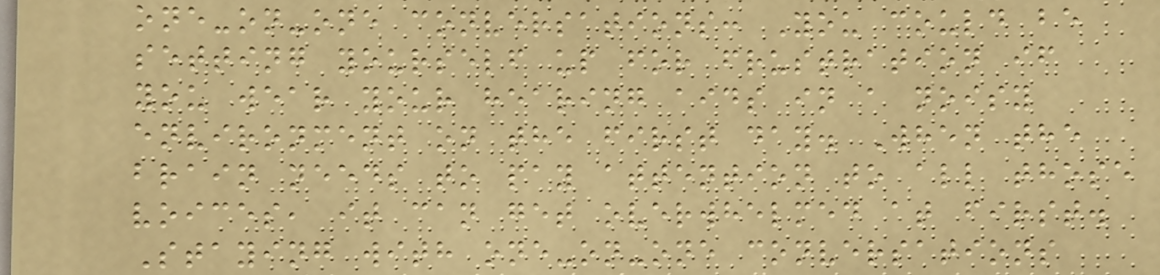one-on-one conversations: You could be
setting yourself up for frustration if
you wear your hearing aids in a noisy
environment on the first day. When the
brain needs to pay attention to all those
voices, it can get overwhelmed at first.
Staying with one-on-one conversations
